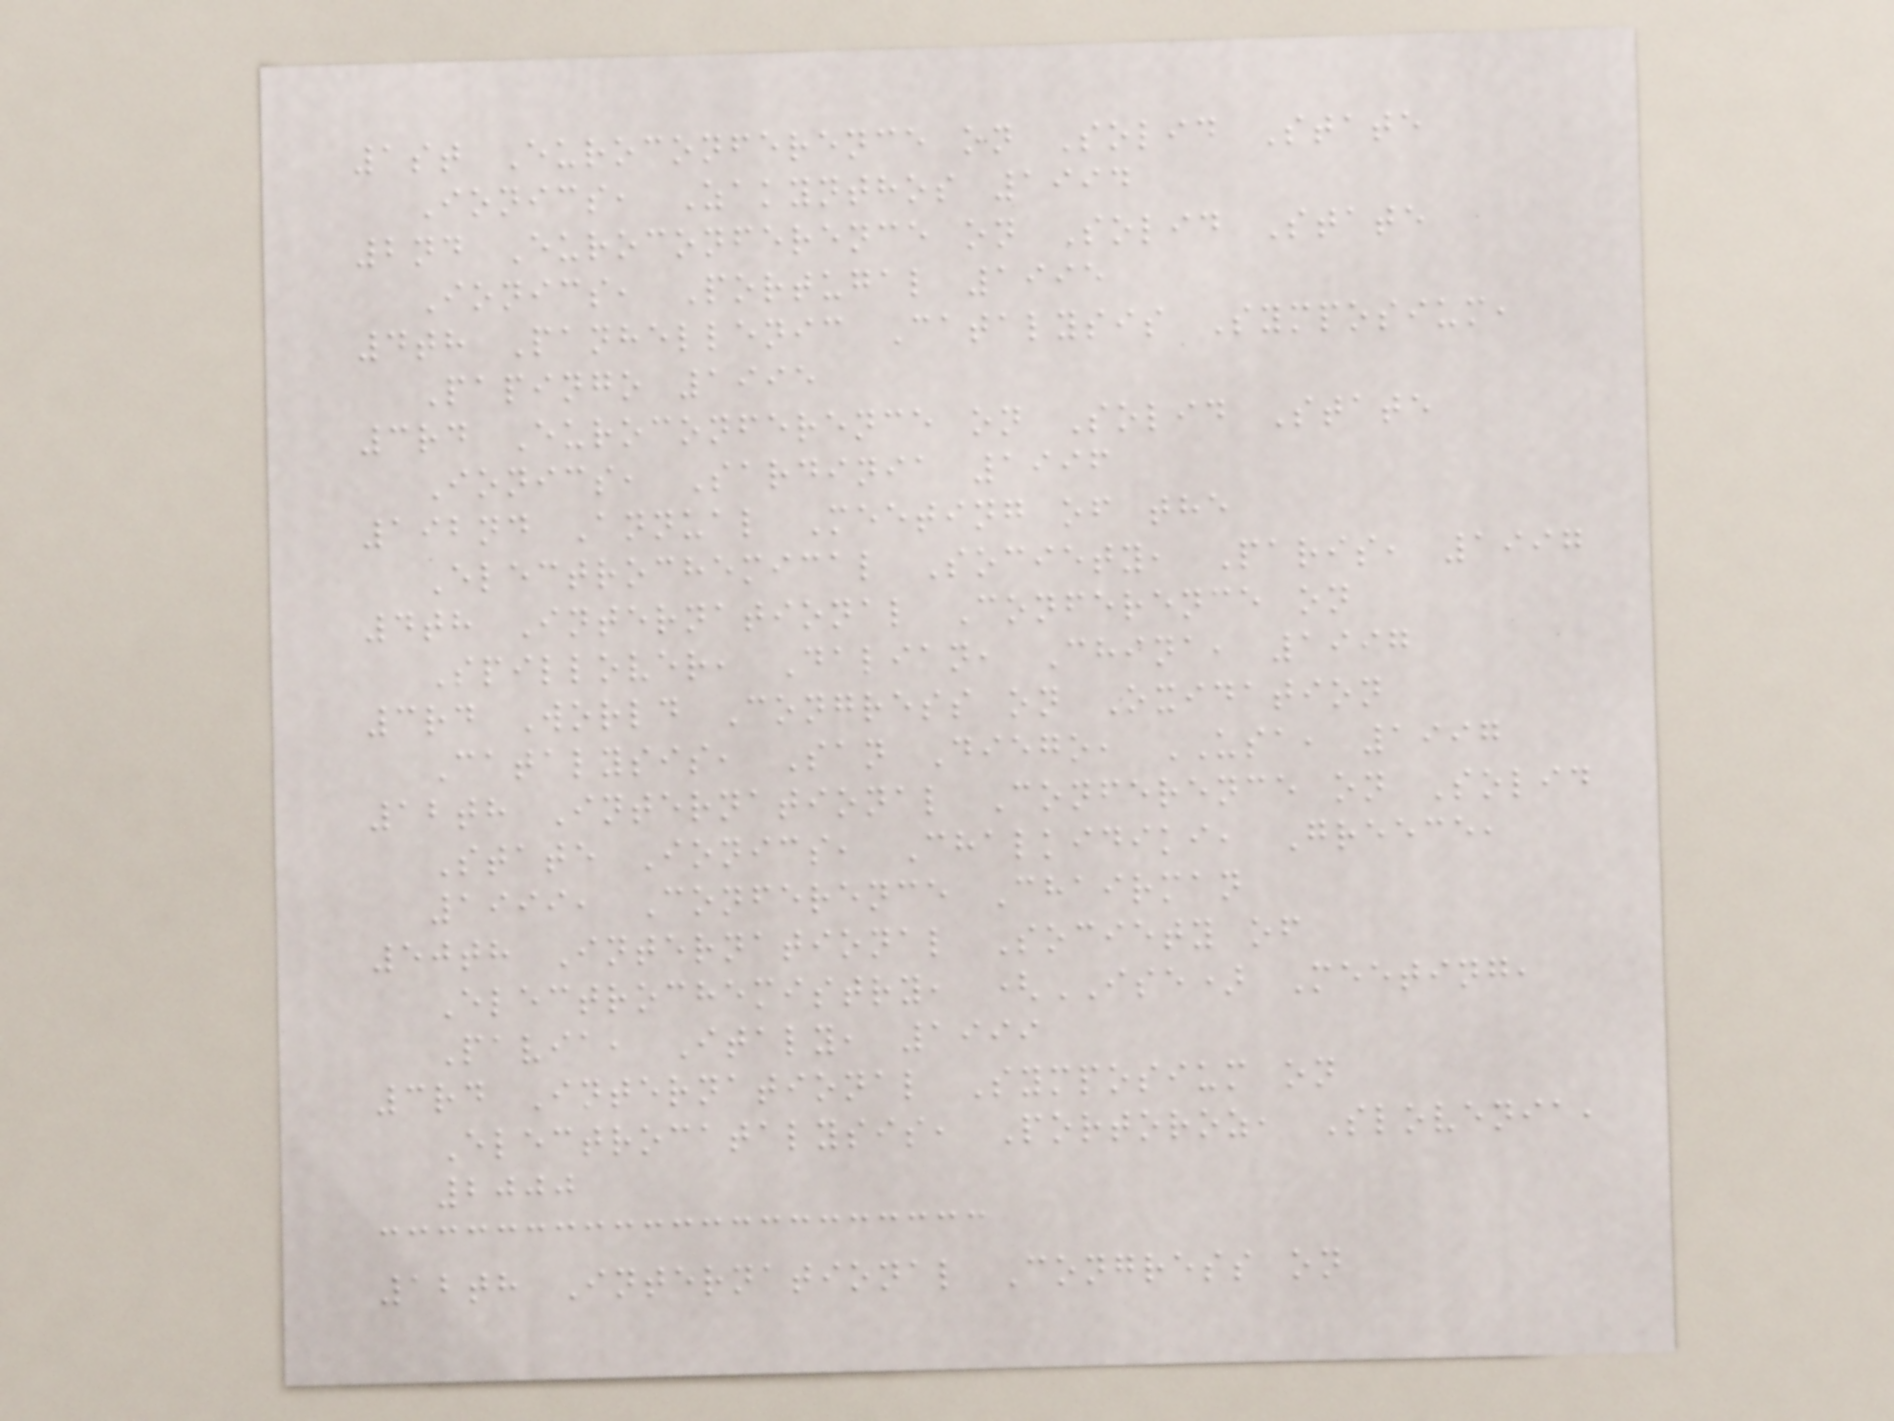1st Euroconference on Solid State
Ionics, Zakynthos 1994
2nd Euroconference on Solid State
Ionics, Portugal 1995
4th Panhellenic Catalysis Symposium,
Papingo 1995
3rd Euroconference on Solid State
Ionics, Sardinia 1996
192nd Annual Meeting of the
Electrochemical Society, Paris, 1997
4th International Conference on
Spillover, Dalian, China, 1997
3rd World Congress on Oxidation
Catalysis, San Diego, USA, 1997
12th International Conference on Solid
State Ionics, Chalkidiki, Greece,
1999, Conference Chairman
50th International Society of
Electrochemistry, (ISE) Meeting,
Pavia, Italy, 1999
3rd International Symposium on
Electrocatalysis, Portoroz, Slovenia,
2000
12th International Congress on
